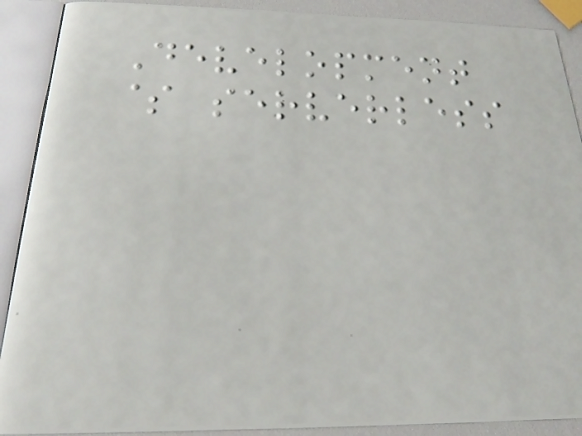Development
$ serverless
